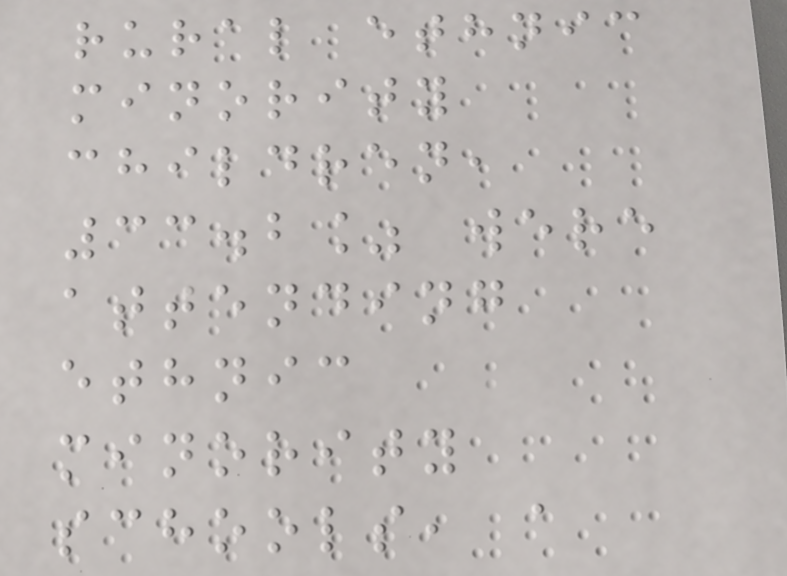rural ethnic
minority
children,
33.2% were
attending
ethnic
minority
schools, a
